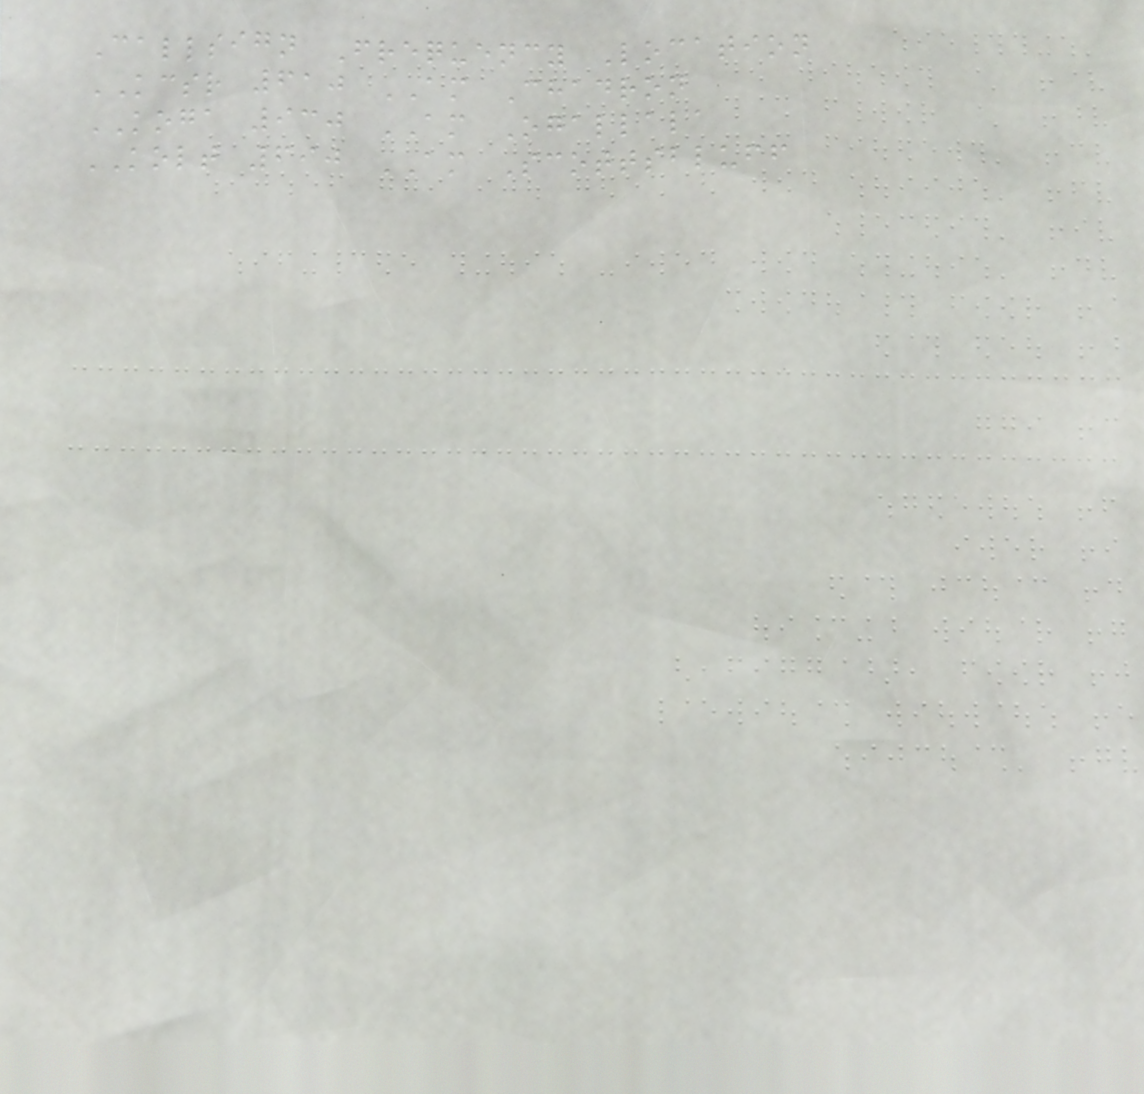Callsign Frequency Location
KCSR 610 AM Chadron
KOGA 930 AM Ogallala
KOLT 690 AM Scottsbluff
